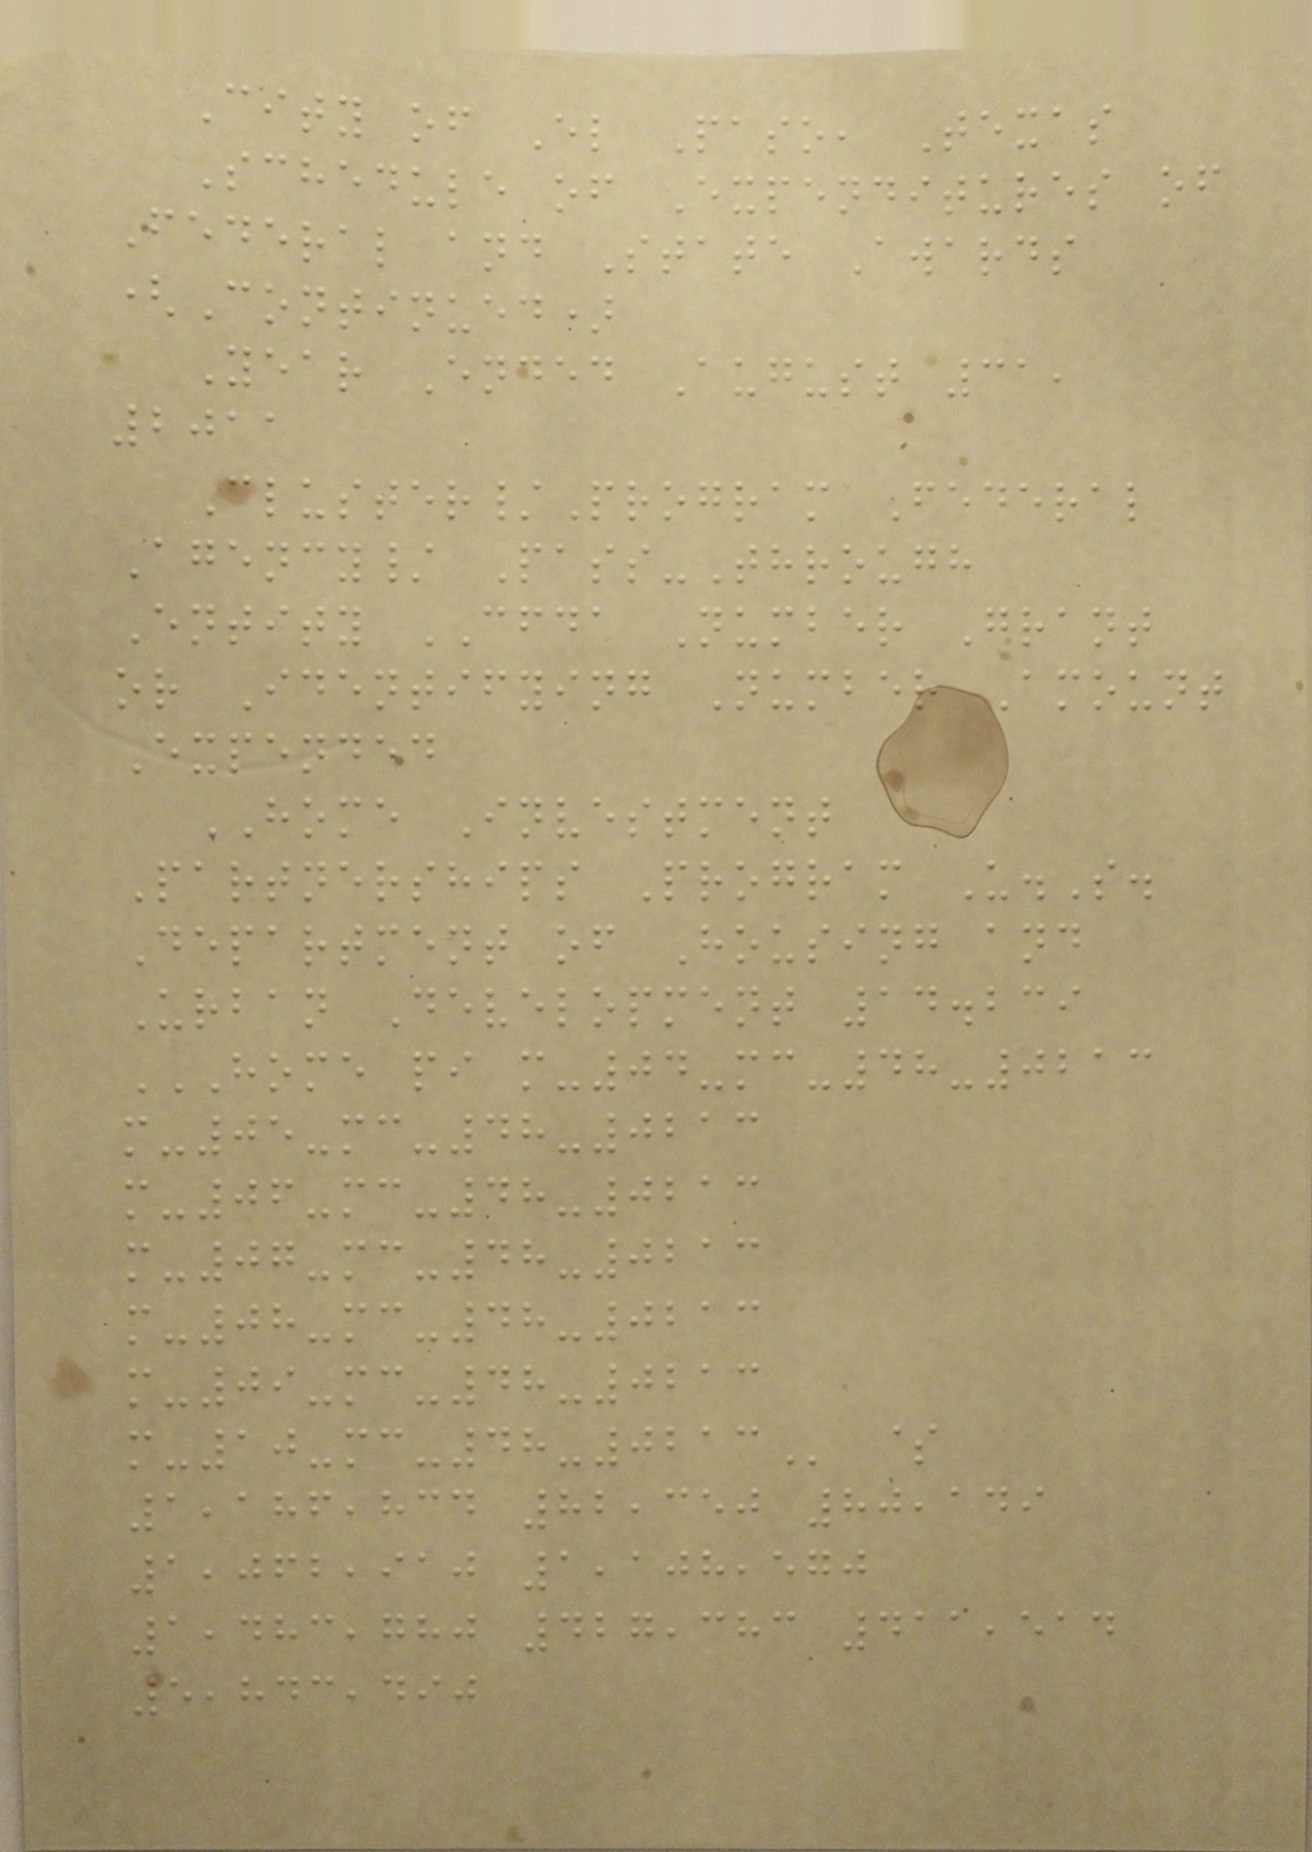City of El Paso, Texas
Schedule of Expenditures of
Federal and State Awards
(Continued)
Year Ended August 31,
2011
Cluster/Program Federal
Agency/ Pass-Through
Entity CFDA Number Grant
or Identifying Number Amount
Expended
HOME Investment
Partnerships Program U.S.
Department of Housing and
Urban Development 14.239
HOME PI M-04-MC-48-0213
M-05-MC-48-0213
M-06-MC-48-0213
M-07-MC-48-0213
M-08-MC-48-0213
M-09-MC-48-0213
M-10-MC-48-0213 $
1,186,834 82,350 80,149
1,062,910 1,108,570
1,483,780 427,383 411,514
5,843,490
